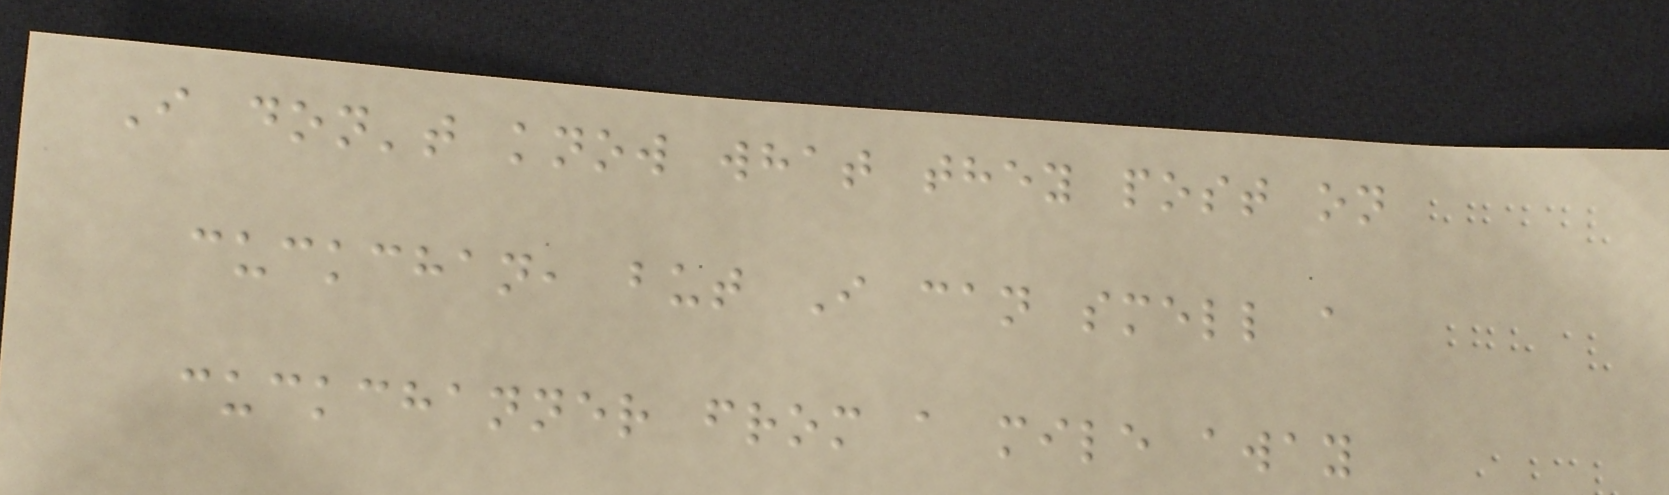I don't know what they post on
cuckchan, but I can smell a
cuckchanner from a mile away
